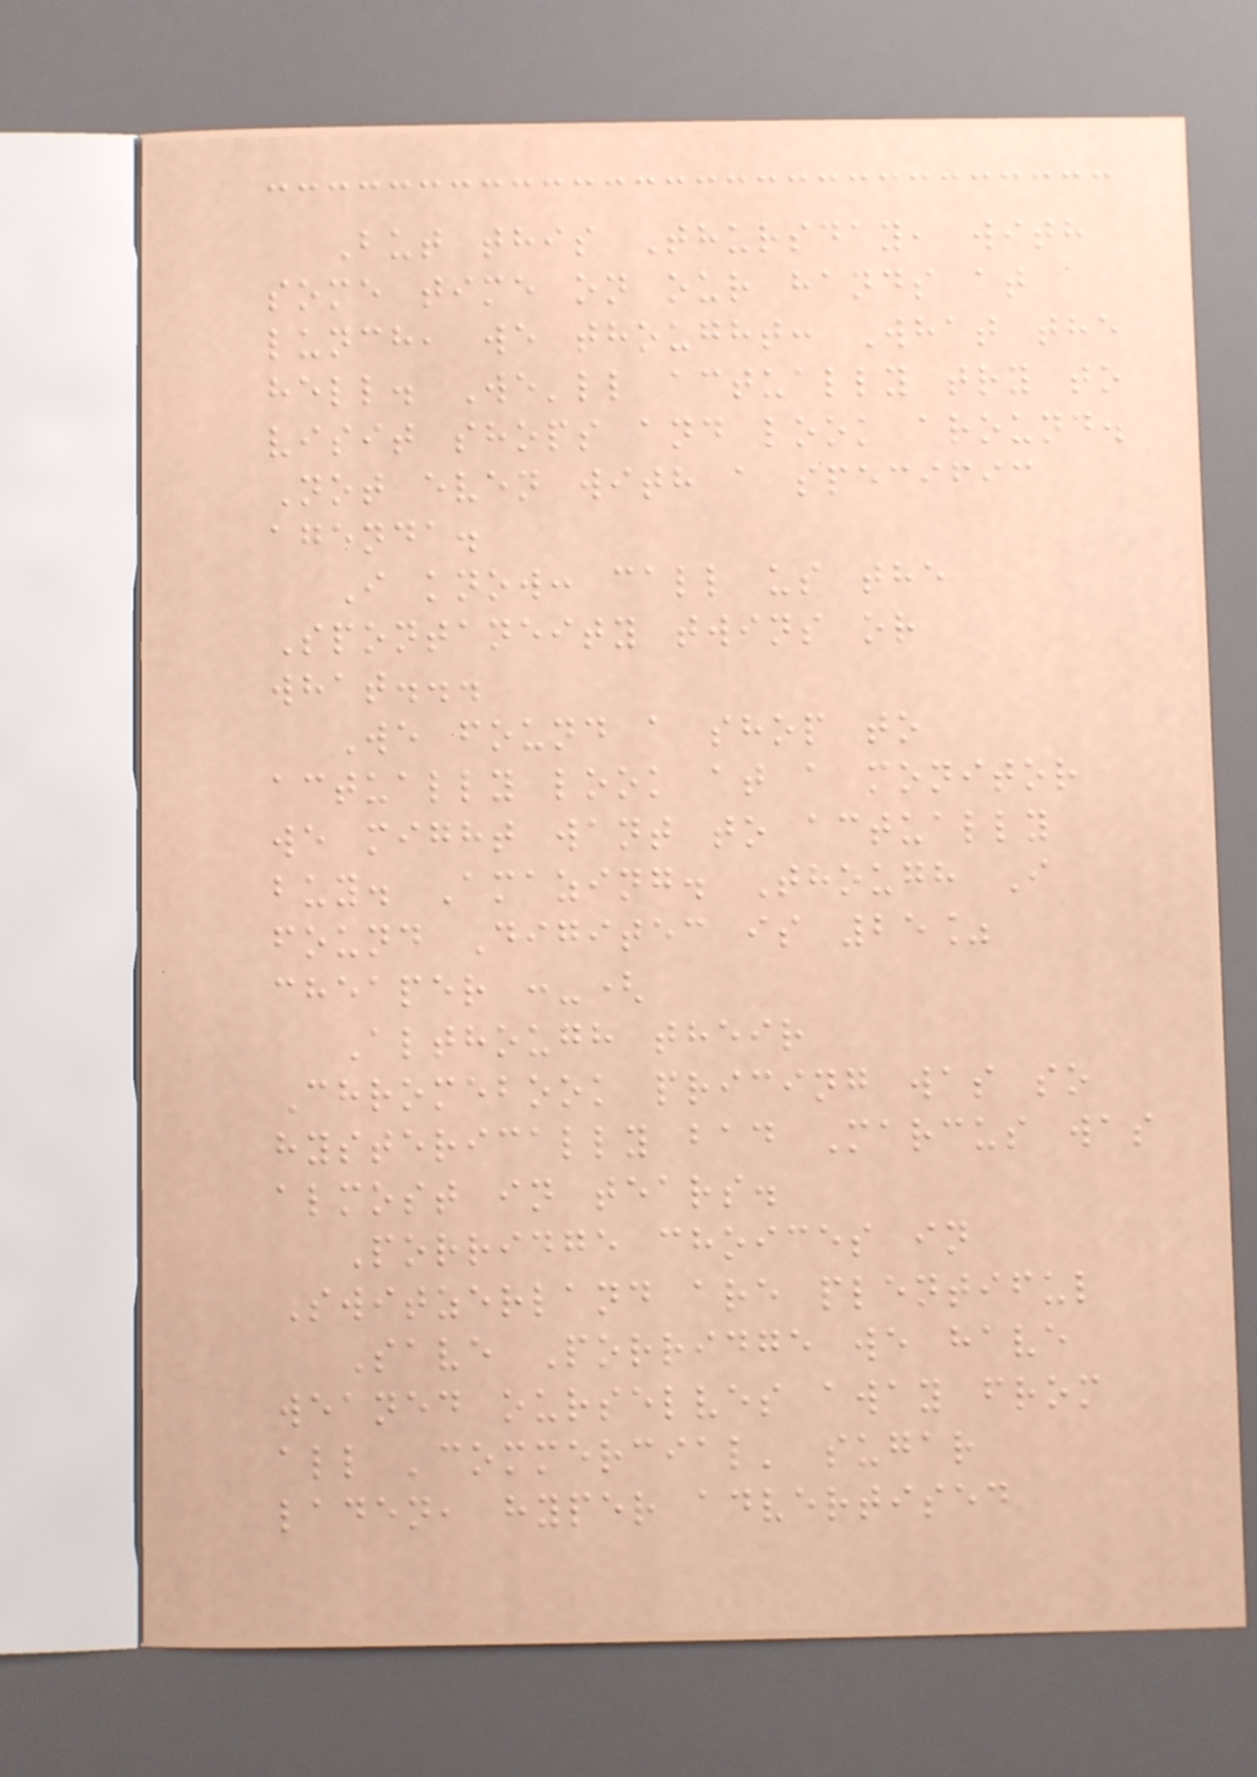But this Thursday, with
some time on our hands at
lunch, we thought: What the
hell. We'll actually try to
visit shops and look around.
Not even with a specific
agenda.
I know: call us the
Spontaneity twins or
what...
We found a shop to
actually look at a monitor
we might want to actually
buy. Amazing. Though I
found Digitec is 25%
cheaper :-(
Although their
Chromebook pricing was so
hysterically bad Marcus was
almost in tears.
Porridge choices in
Switzerland are plentiful
Save Porridge we have
weaned ourselves away from
all 'commercial' sugar
laden, hyper advertised
